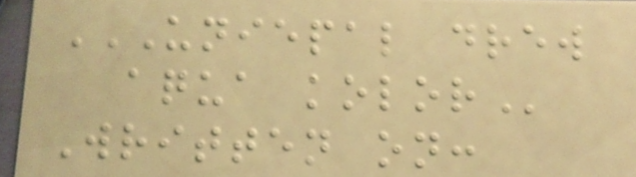UNIEPAL DREW
AQUA KOLOR
Written on:
